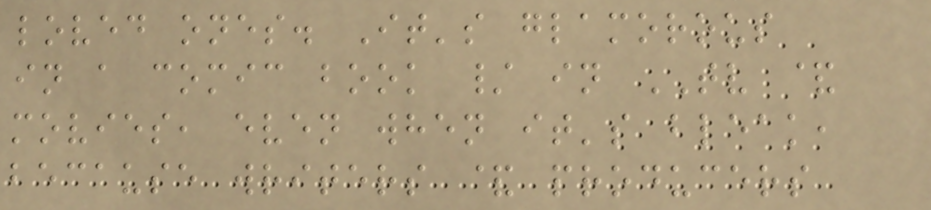loved ones. It's glamorous
in a comic book / in TV &
movies, even when it's bleak,
because writers & producers
